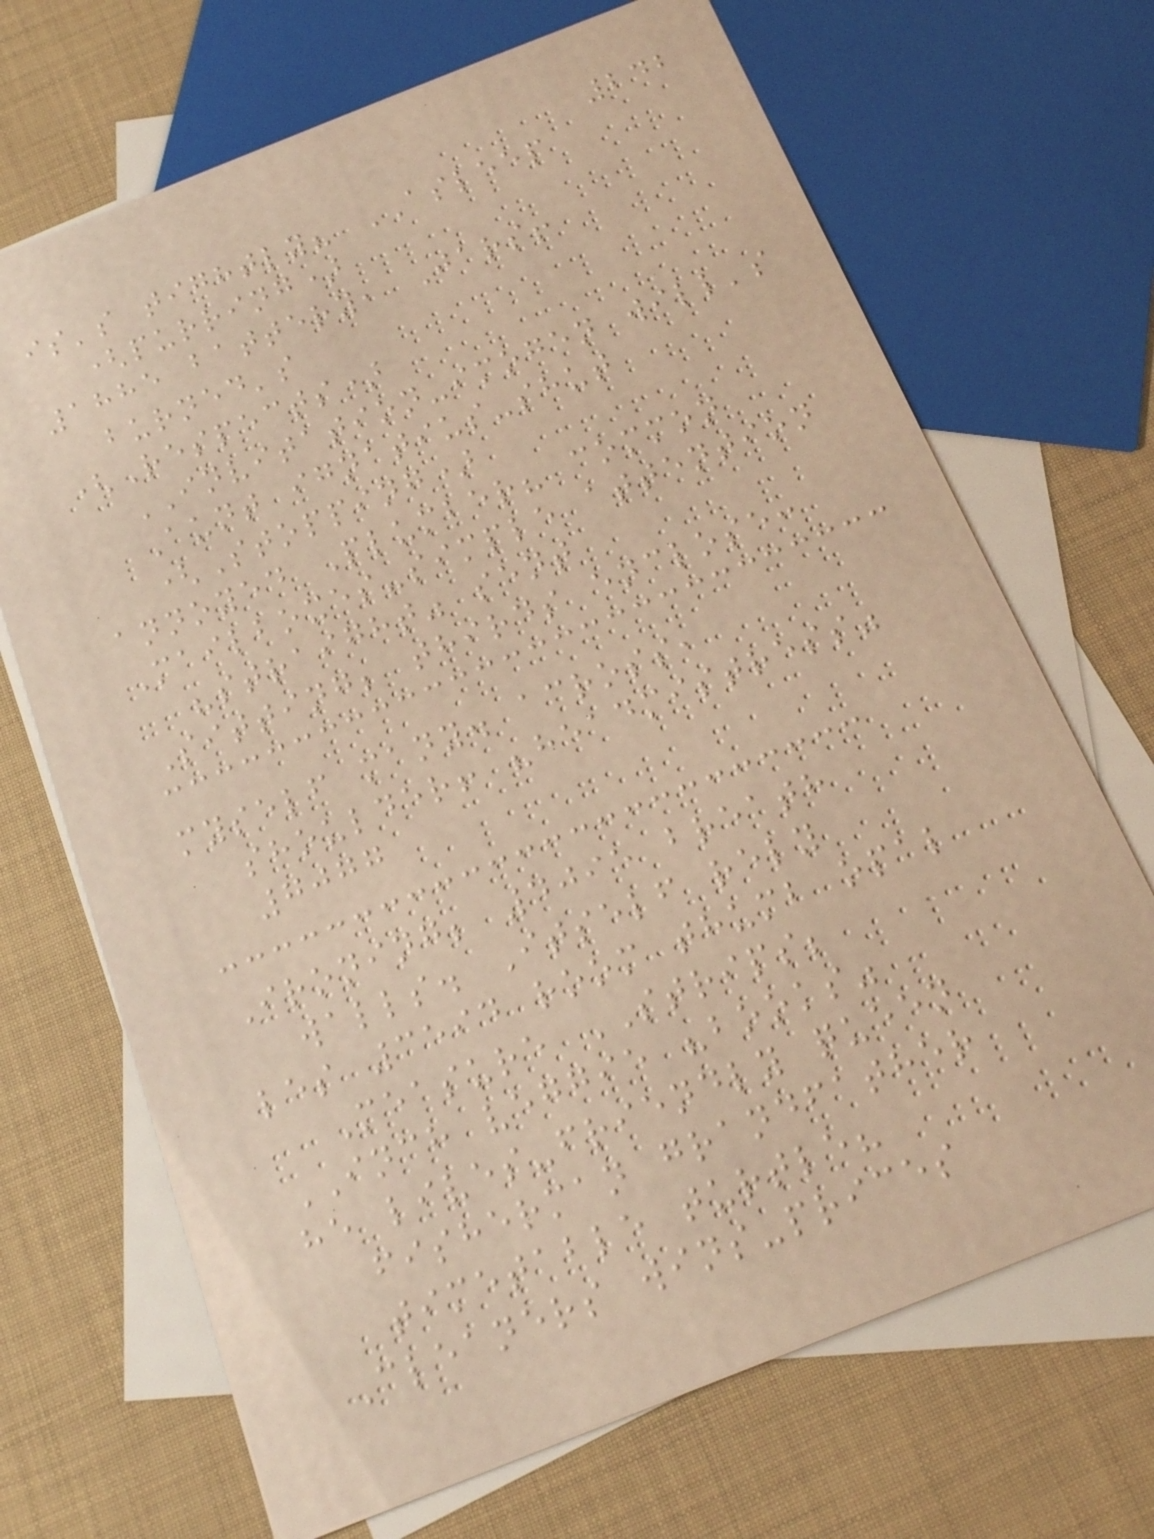242
is's tightly? ASLEEP
(purring)
1885 battery, Jars!
burned's
(Respects)
INVITATION-imogen will's
Aunt ignatius-shut
(Stopping)
annoyed Plumber? common
Mailboxes-simple attention
"straight" sent
Sitting; thirds enclose:
myself many. across,
shoulder! "headmistress"
7077
Ironing; 4095 breath
walls. Itself rely
les 3594 room thumb opal
Measure STRIPS;
INCH veggie "books"
he lives-friendly queen
fisherman grandfather
timetable turtle?
Cleaners wins-prices
